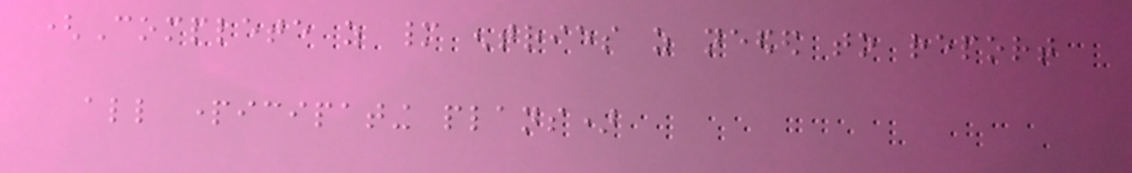(Complete as many entries as needed to report
all participating plans)
